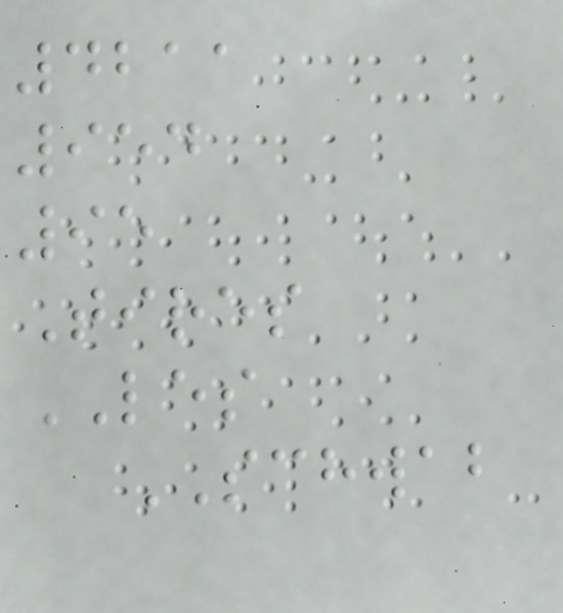4211
954
95
Tires
LES
SCHWAB
